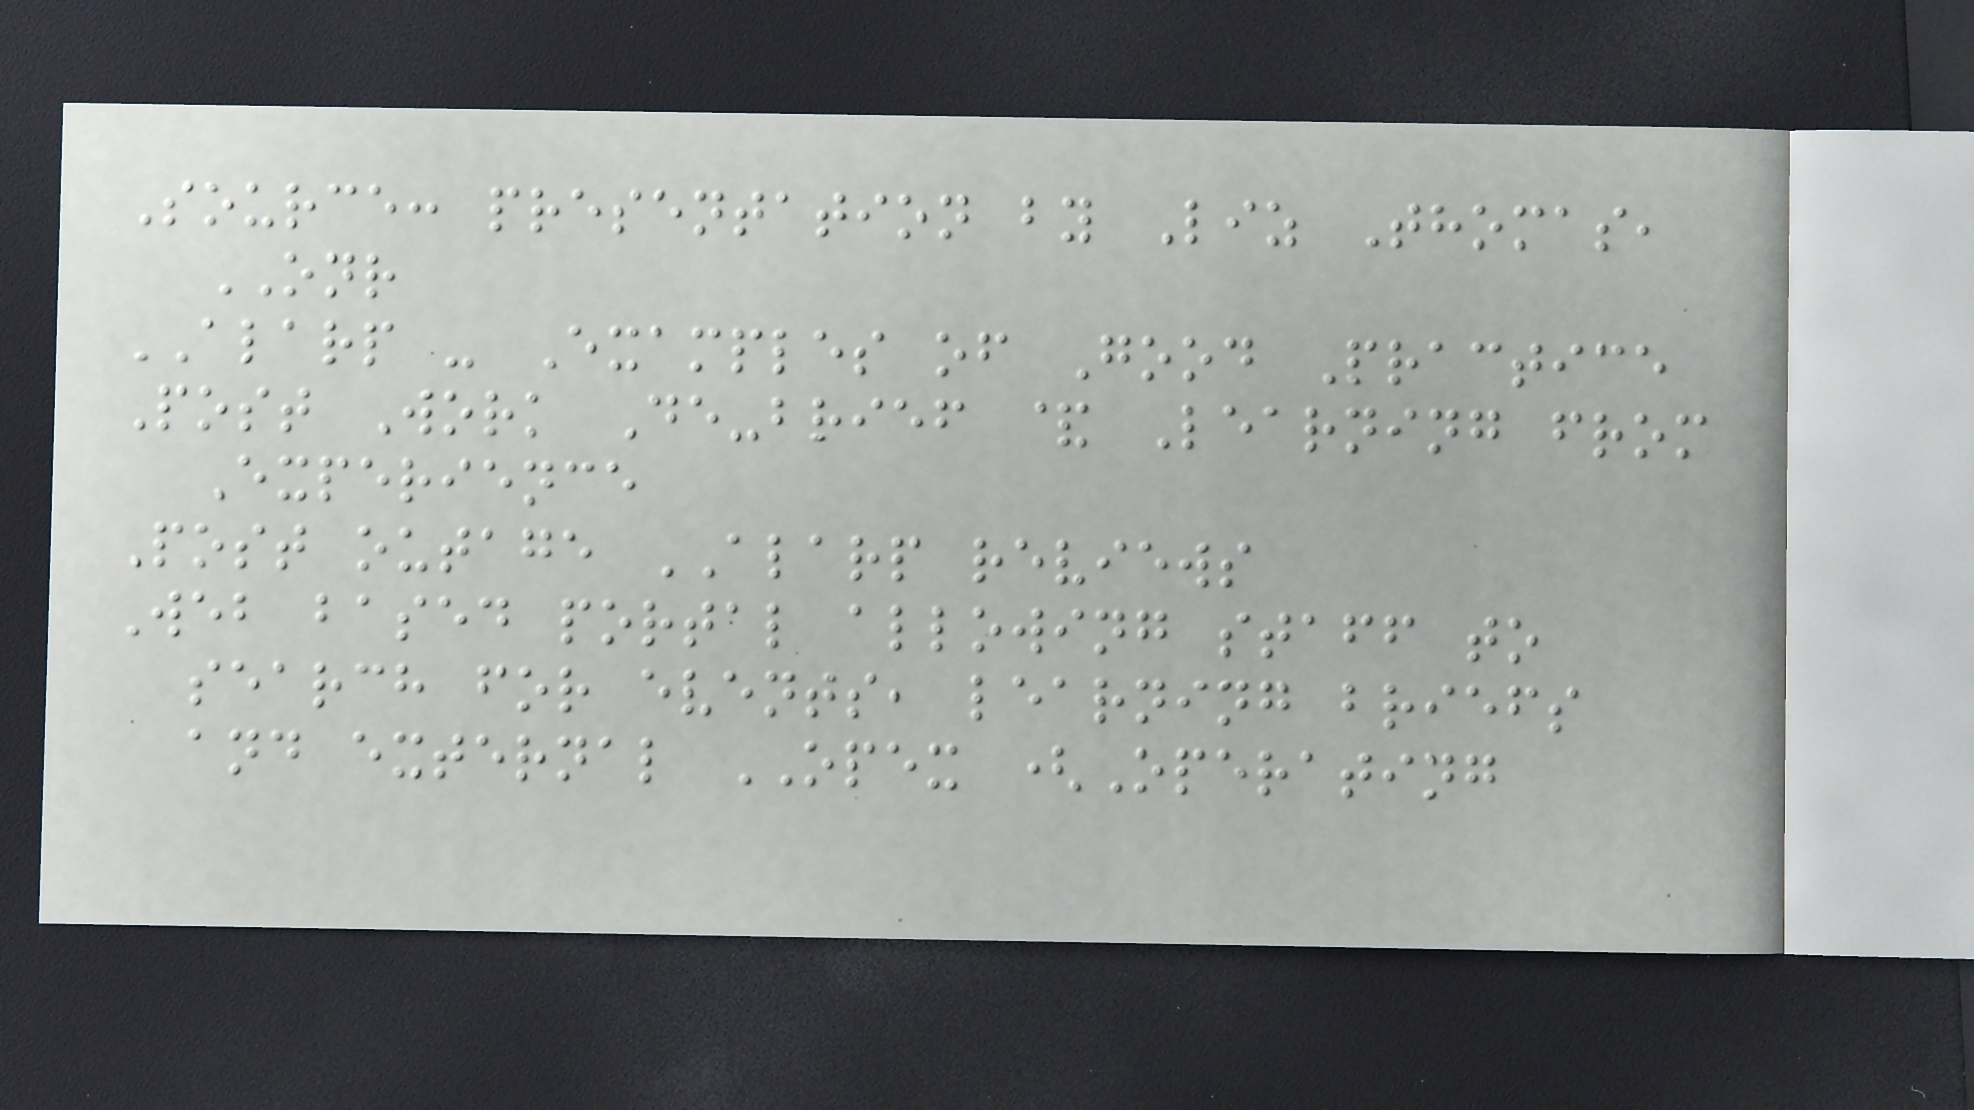Source: presentation by Liz Thomas,
ONR
ALARP - Examples of Good Practice
Post Work De-brief & Learning from
Experience
Post outage ALARP reviews
Web based portal allowing staff to
search for events, learning briefs
and external OPEX (Operating
